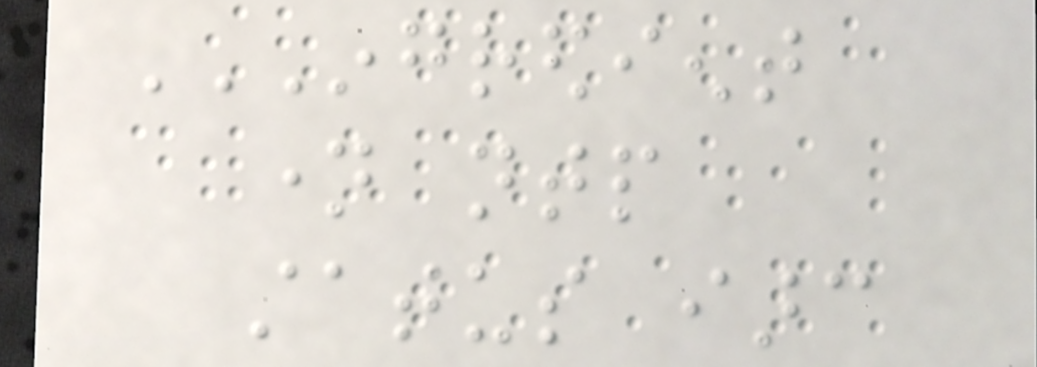INGREDIENT
NAME NTP
STATUS IARC
